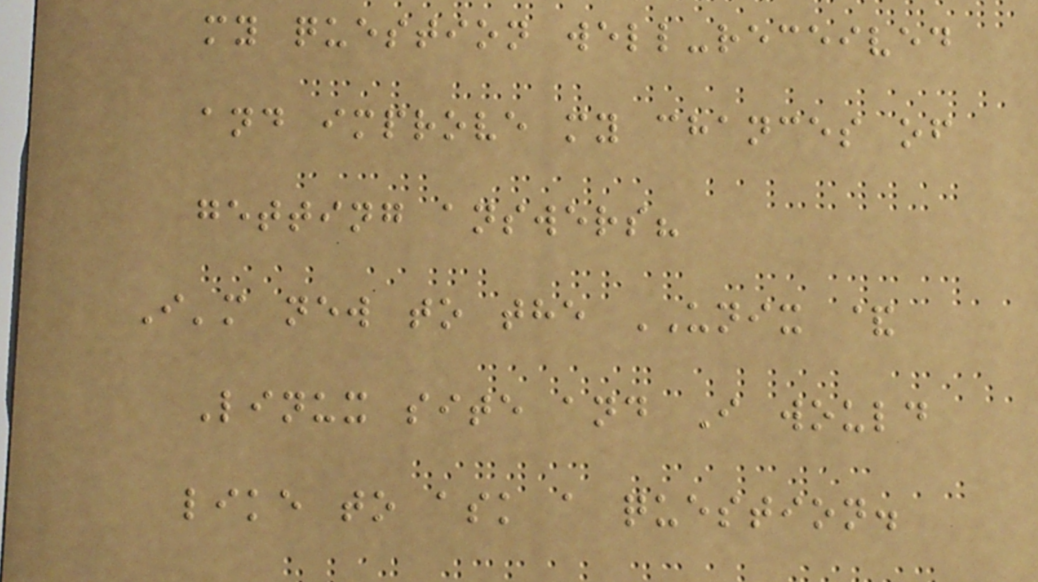my question well-received
and improve my chances of
getting answers?
I'm new to the UNIX &
Linux site and I would
like to ask a question.
